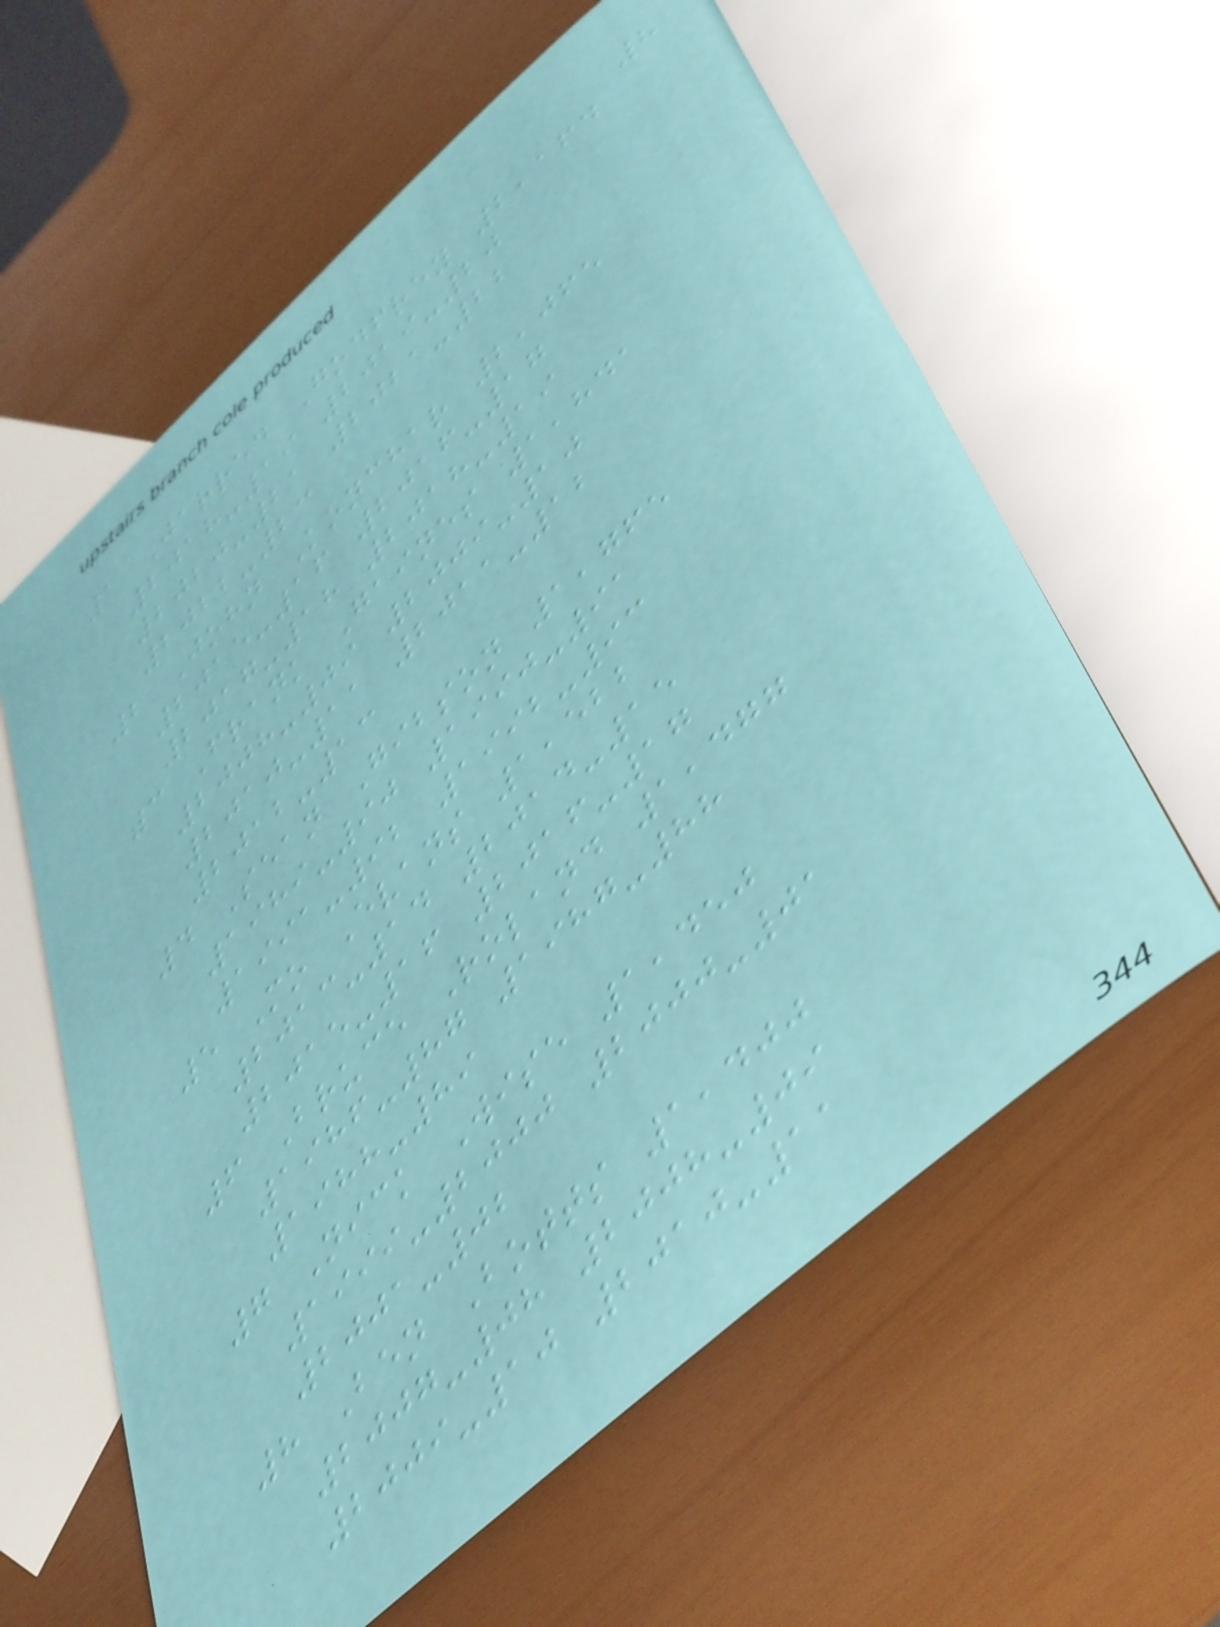8
1 Jarred Godfrey 2,164
2018-19 2019-20
2020-21 2021-22
2022-23
2 John Konchar 2,065
2015-16 2016-17
2017-18 2018-19
3 Frank Gaines 1,841
2008-09 2009-10
2010-11 2011-12
2012-13
4 Sean Gibson 1,765
1989-90 1990-91
1991-92 1992-93
5 Mo Evans 1,522
2013-14 2014-15
2015-16 2016-17
6 Bruce Roland 1,477
1986-87 1987-88
1988-89
7 Nick Wise 1,450
1999-2000 2000-01
2001-02
8 Ben Botts 1,400
2007-08 2008-09
2009-10 2010-11
